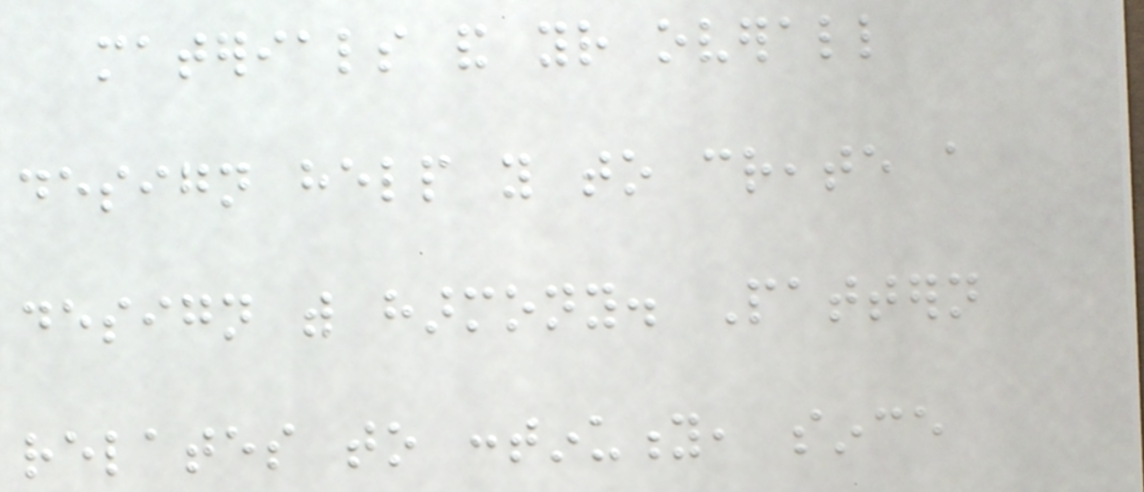materials and your overall
design help you to create a
design with harmony. Pattern
relates to continuity, since
